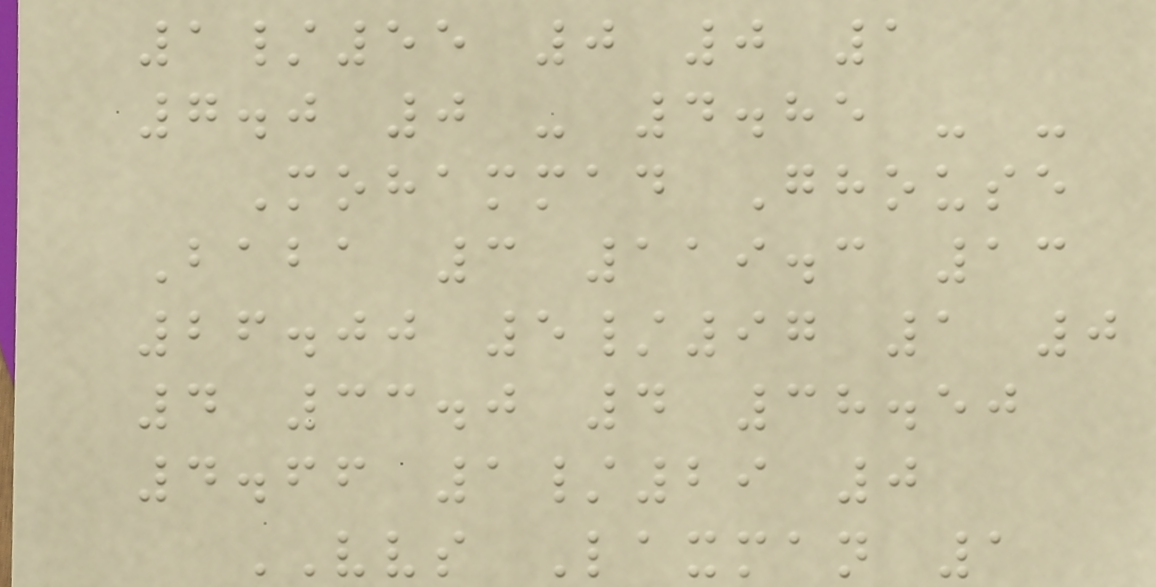1/55 0 0 1
7.0 0 - 4.85 - -
Mohammad Ghouse
Baba 3 119.3 13
26.00 5/97 1 0
4 33.0 4 38.50
4.66 1/29 0
VVS Laxman 1
